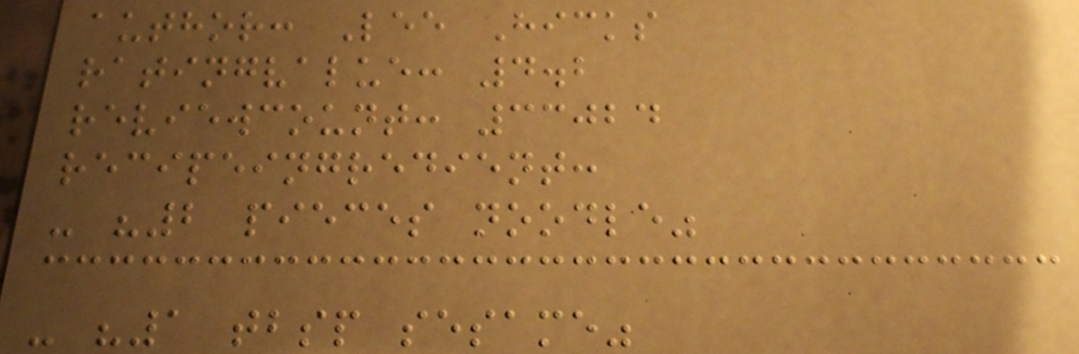author: Lee Hicks
ratingvalue: 4.2
reviewcount: 33024
recipeingredient:
- "2 pieces noodle"
- "1 tbsp sesame"
